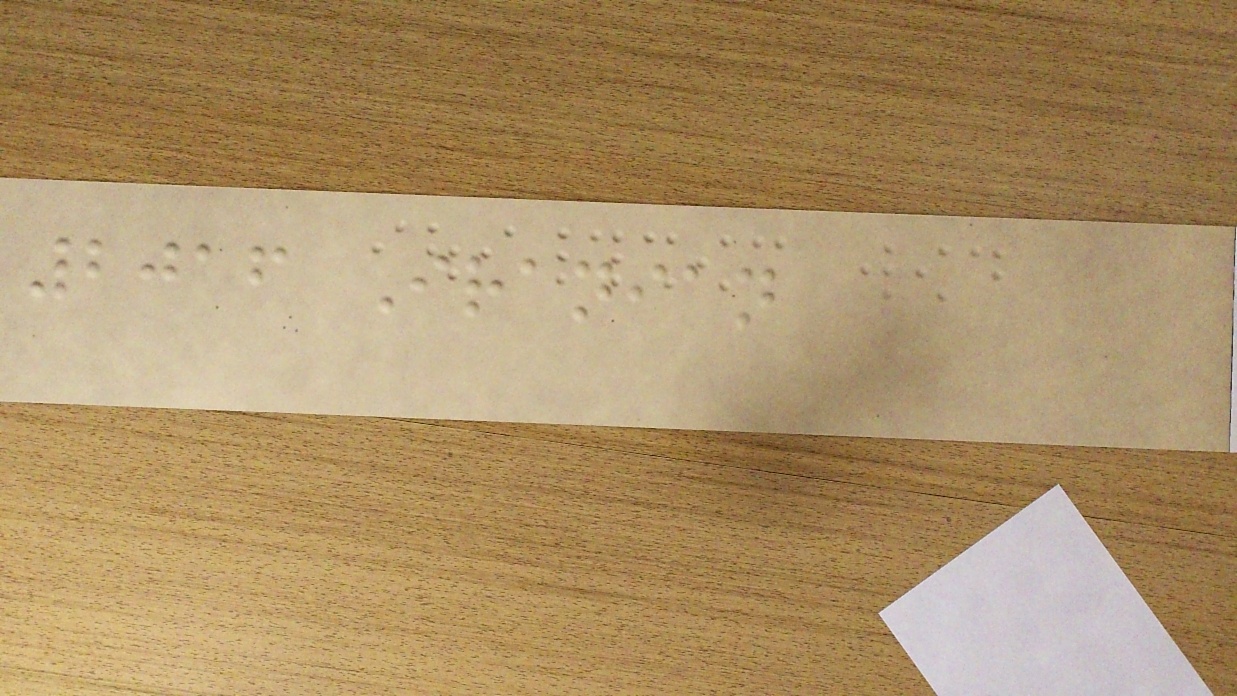2016 Iranian
